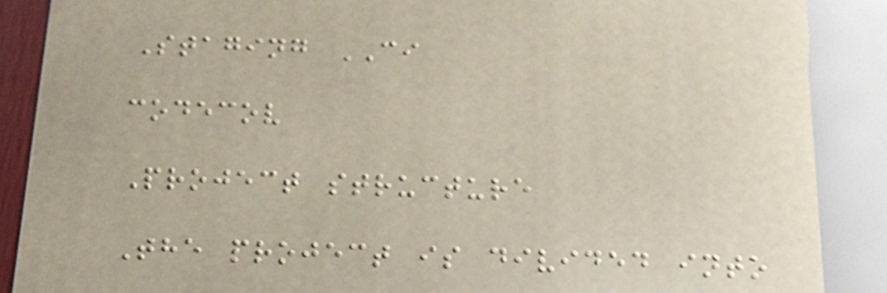Staging CI
codecov
Project structure
The project is divided into
